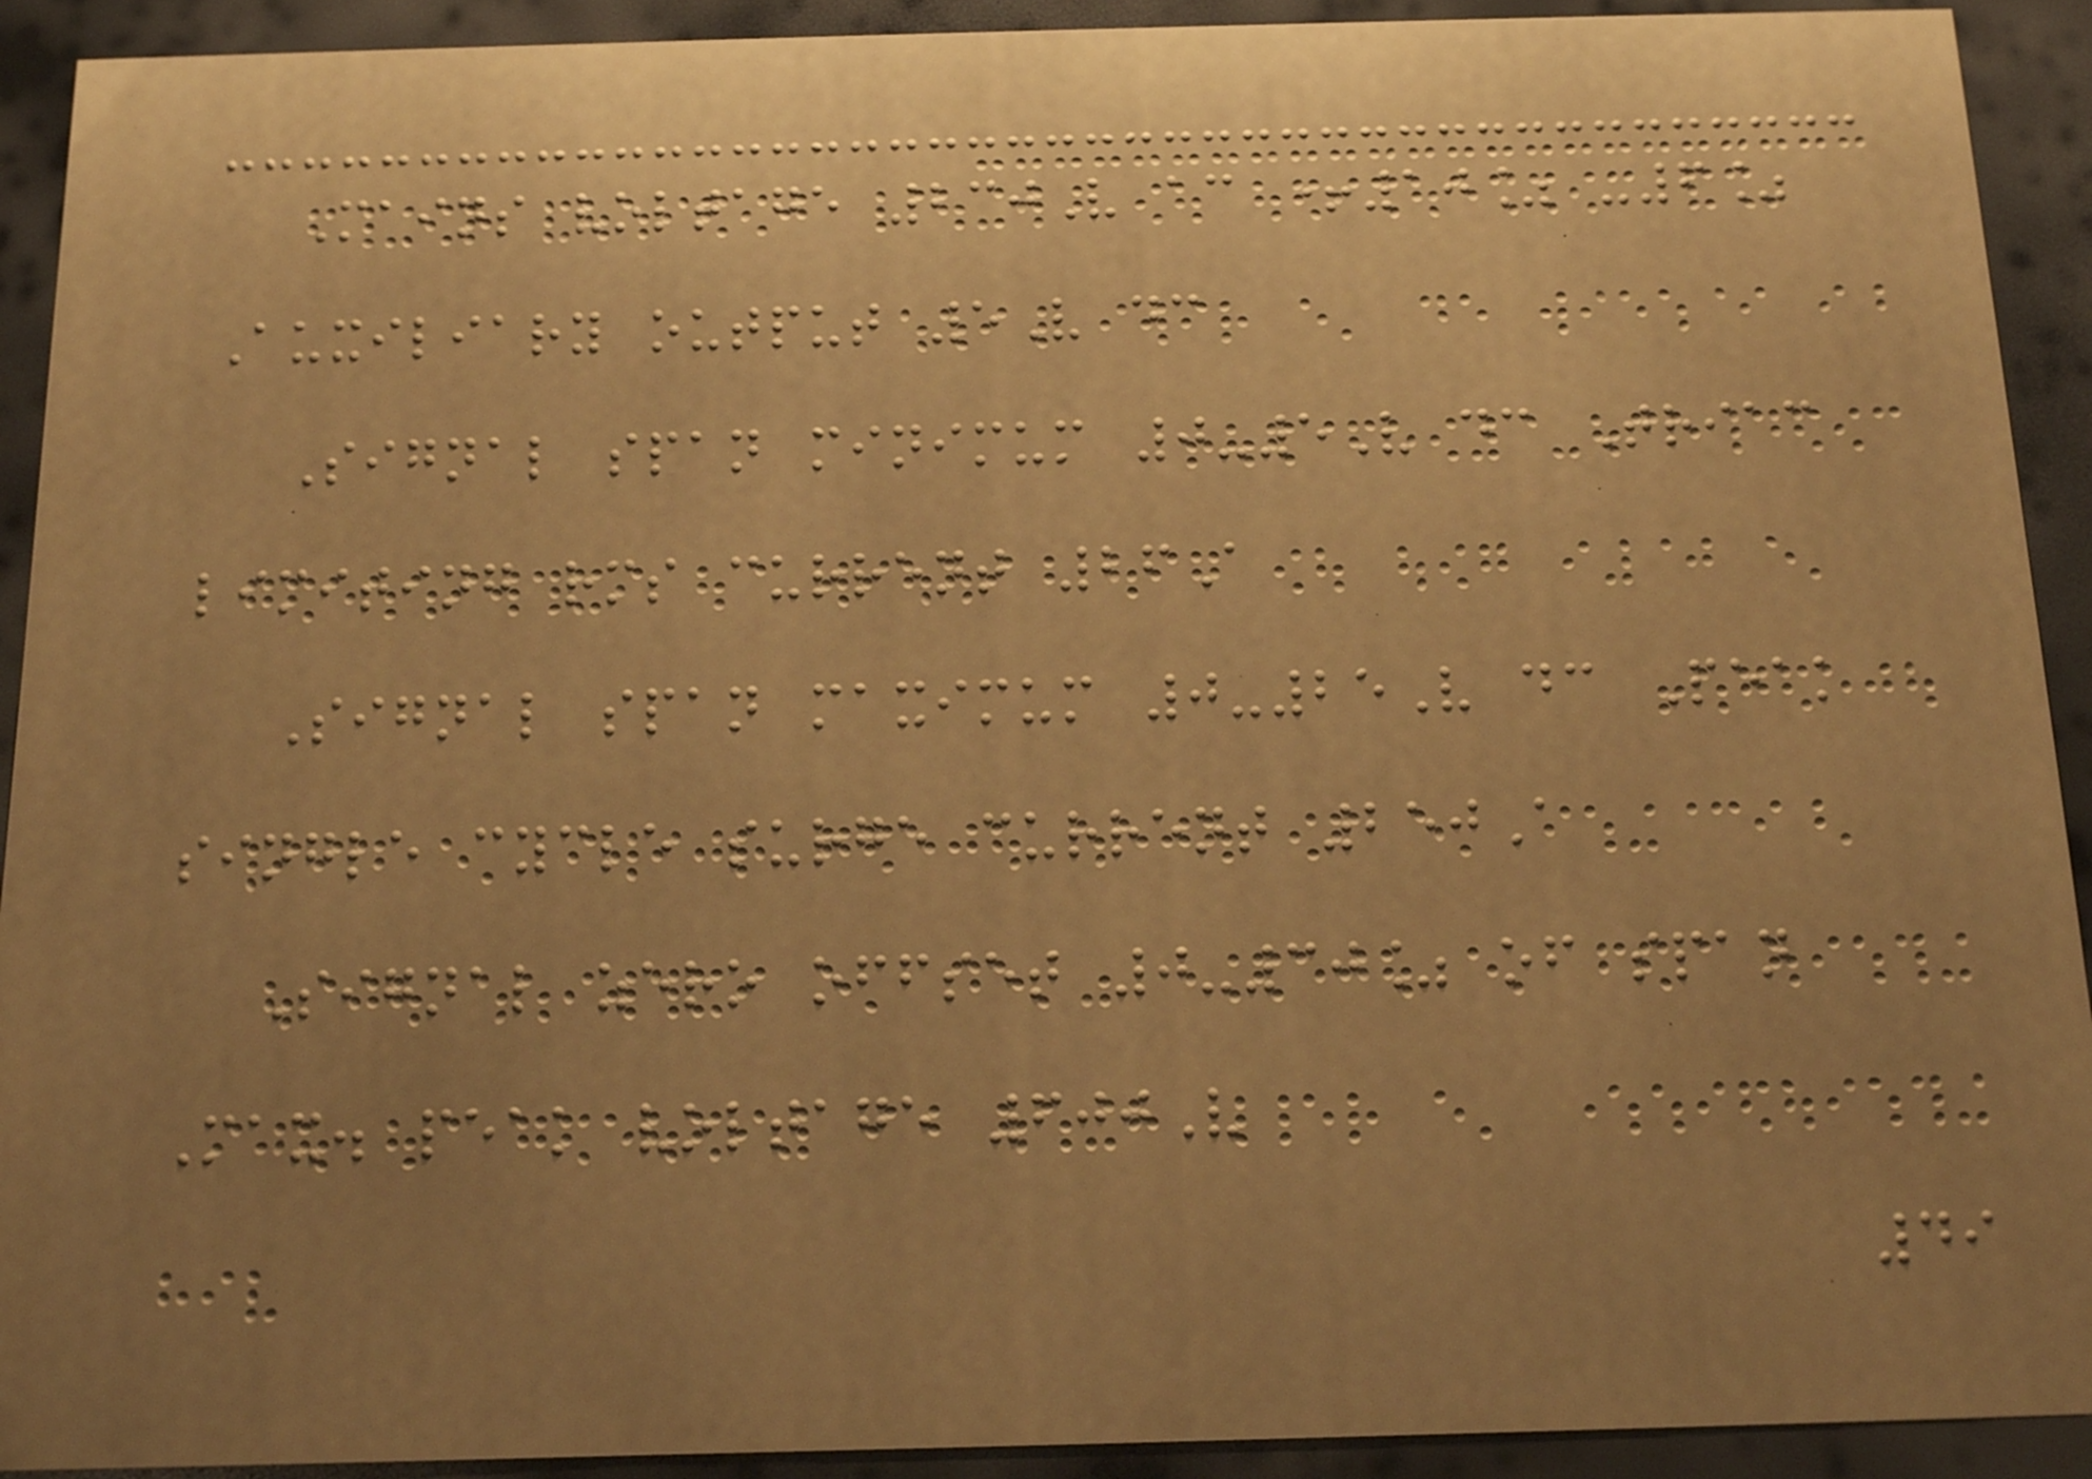Mains voltage 230V ac +10% -6%
Auxiliary output 5V dc
Signal span minimum 0-5V dc Triac
limiting rms current 26A
Signal span maximum 0-25V dc Peak
single cycle surge current 250A
Signal zero offset 0-30% of span
Max. peak voltage 600V
49
